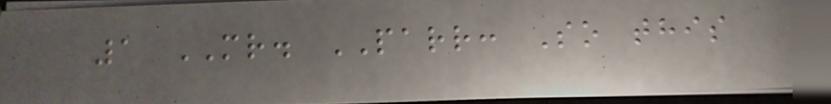1 MR. PARR: So this
